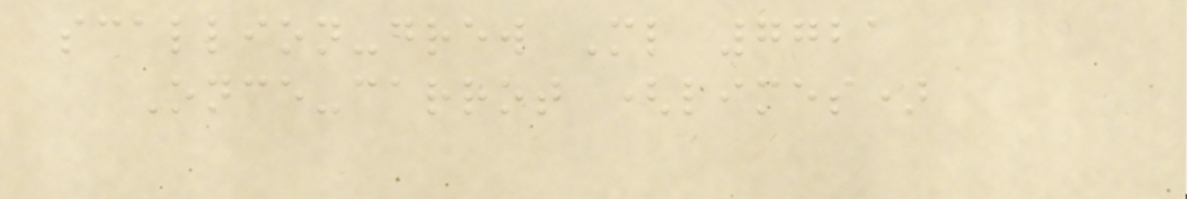scallion-drew Ml 7721
Once-carrot (limes)
